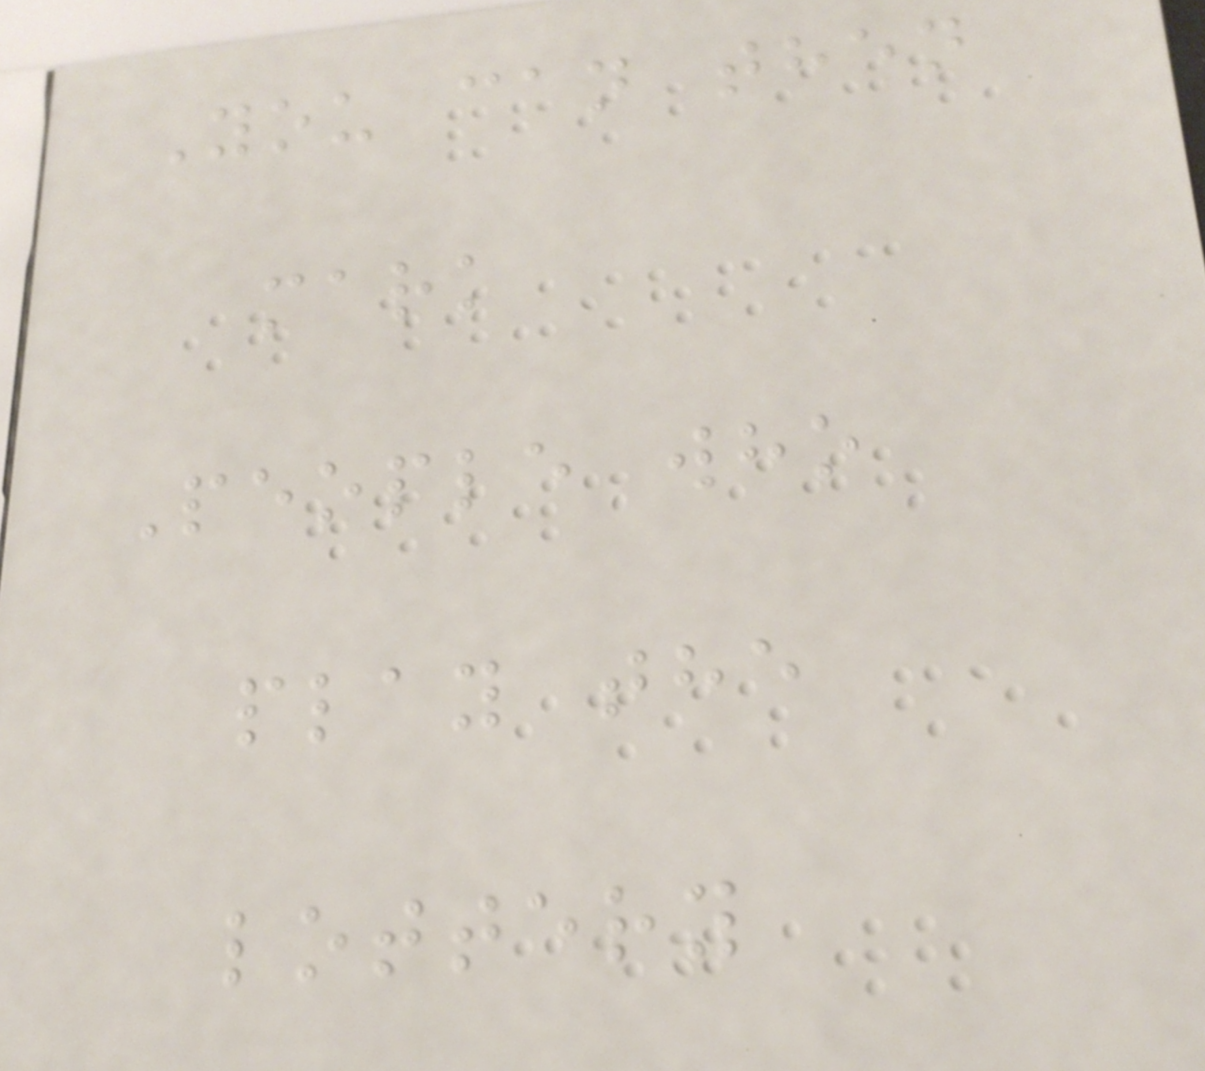You can then
mark
People who
play the
lottery
